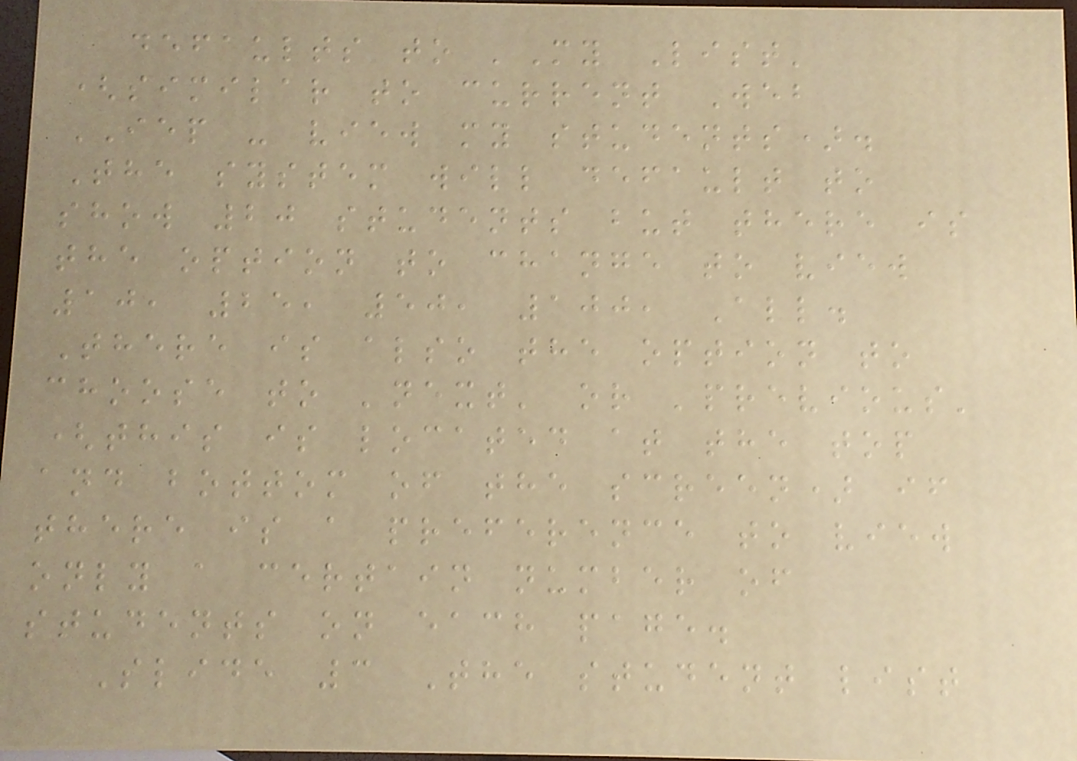defaults to 'My List'
(similar to current Web
IEP - view my students).
The system will default to
show 20 students but there is
the option to change to view
10, 25, 50, 100, All.
There is also the option to
choose to 'next' or 'previous'
(this is located at the top
and bottom of the screen) if
there is a preference to view
only a certain number of
students on each page.
Slide 3 The student list
